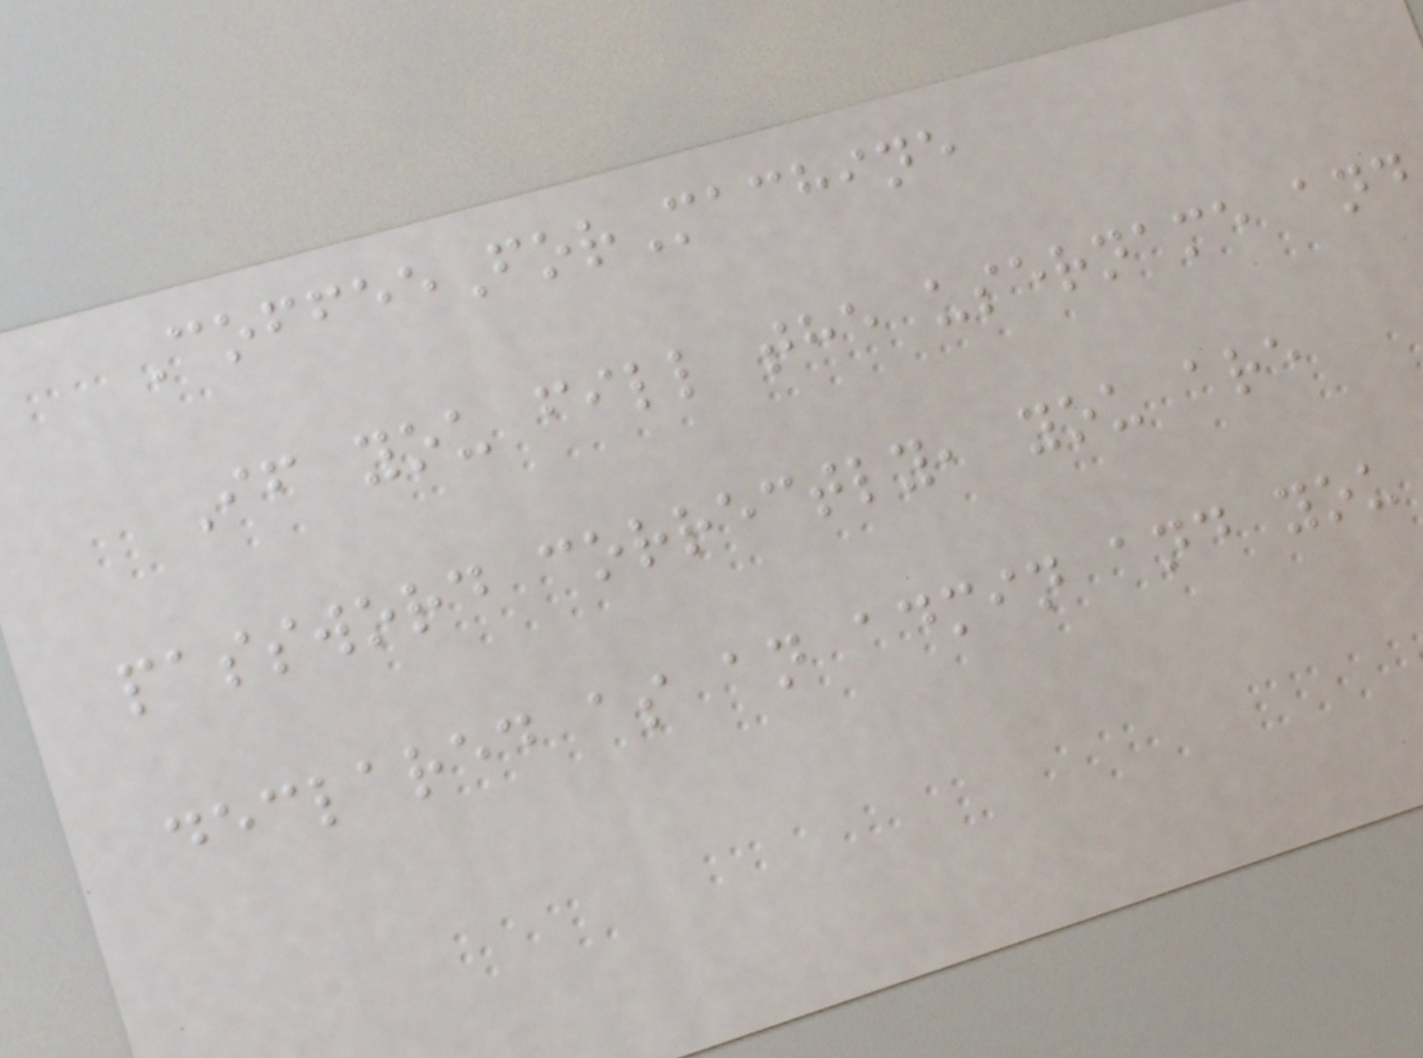CoffeeForMachine
If you fill the username and
password correctly, you are
declared as an admin and you
